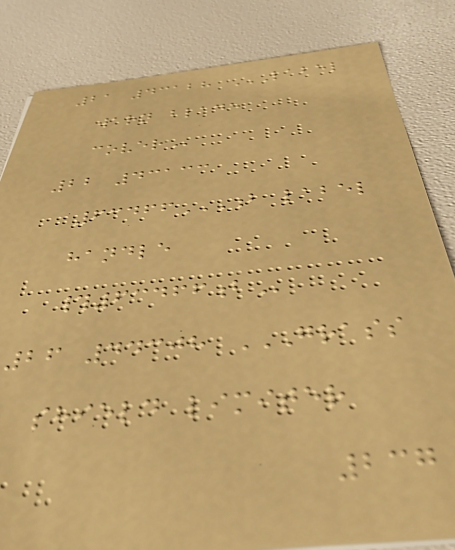21 43128 LABEL
WARN BLADE
COVER
22 43133
63466B LABEL
HANDLE
#63466B
26 44308 GRASS
SHIELD LIMITER
237
